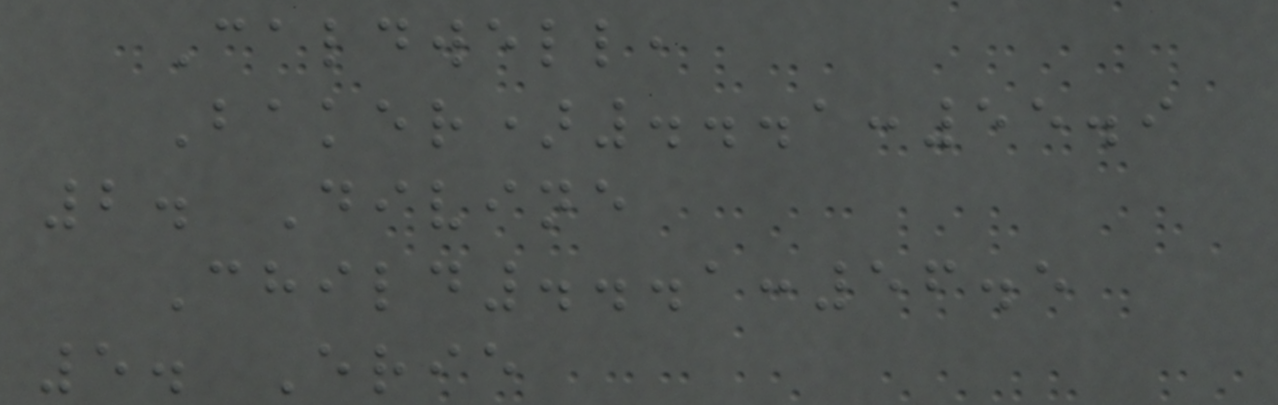Caldwell,
Baker)...1:55.9
2. Divine
Child...1:56.5
5. Erie
